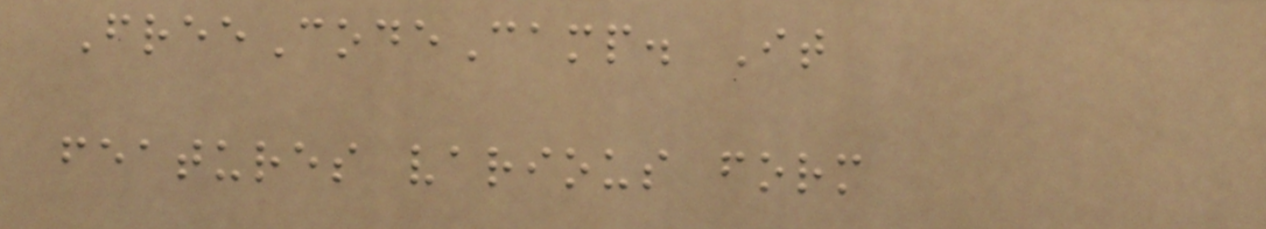FreeCodeCamp. It
features various form
